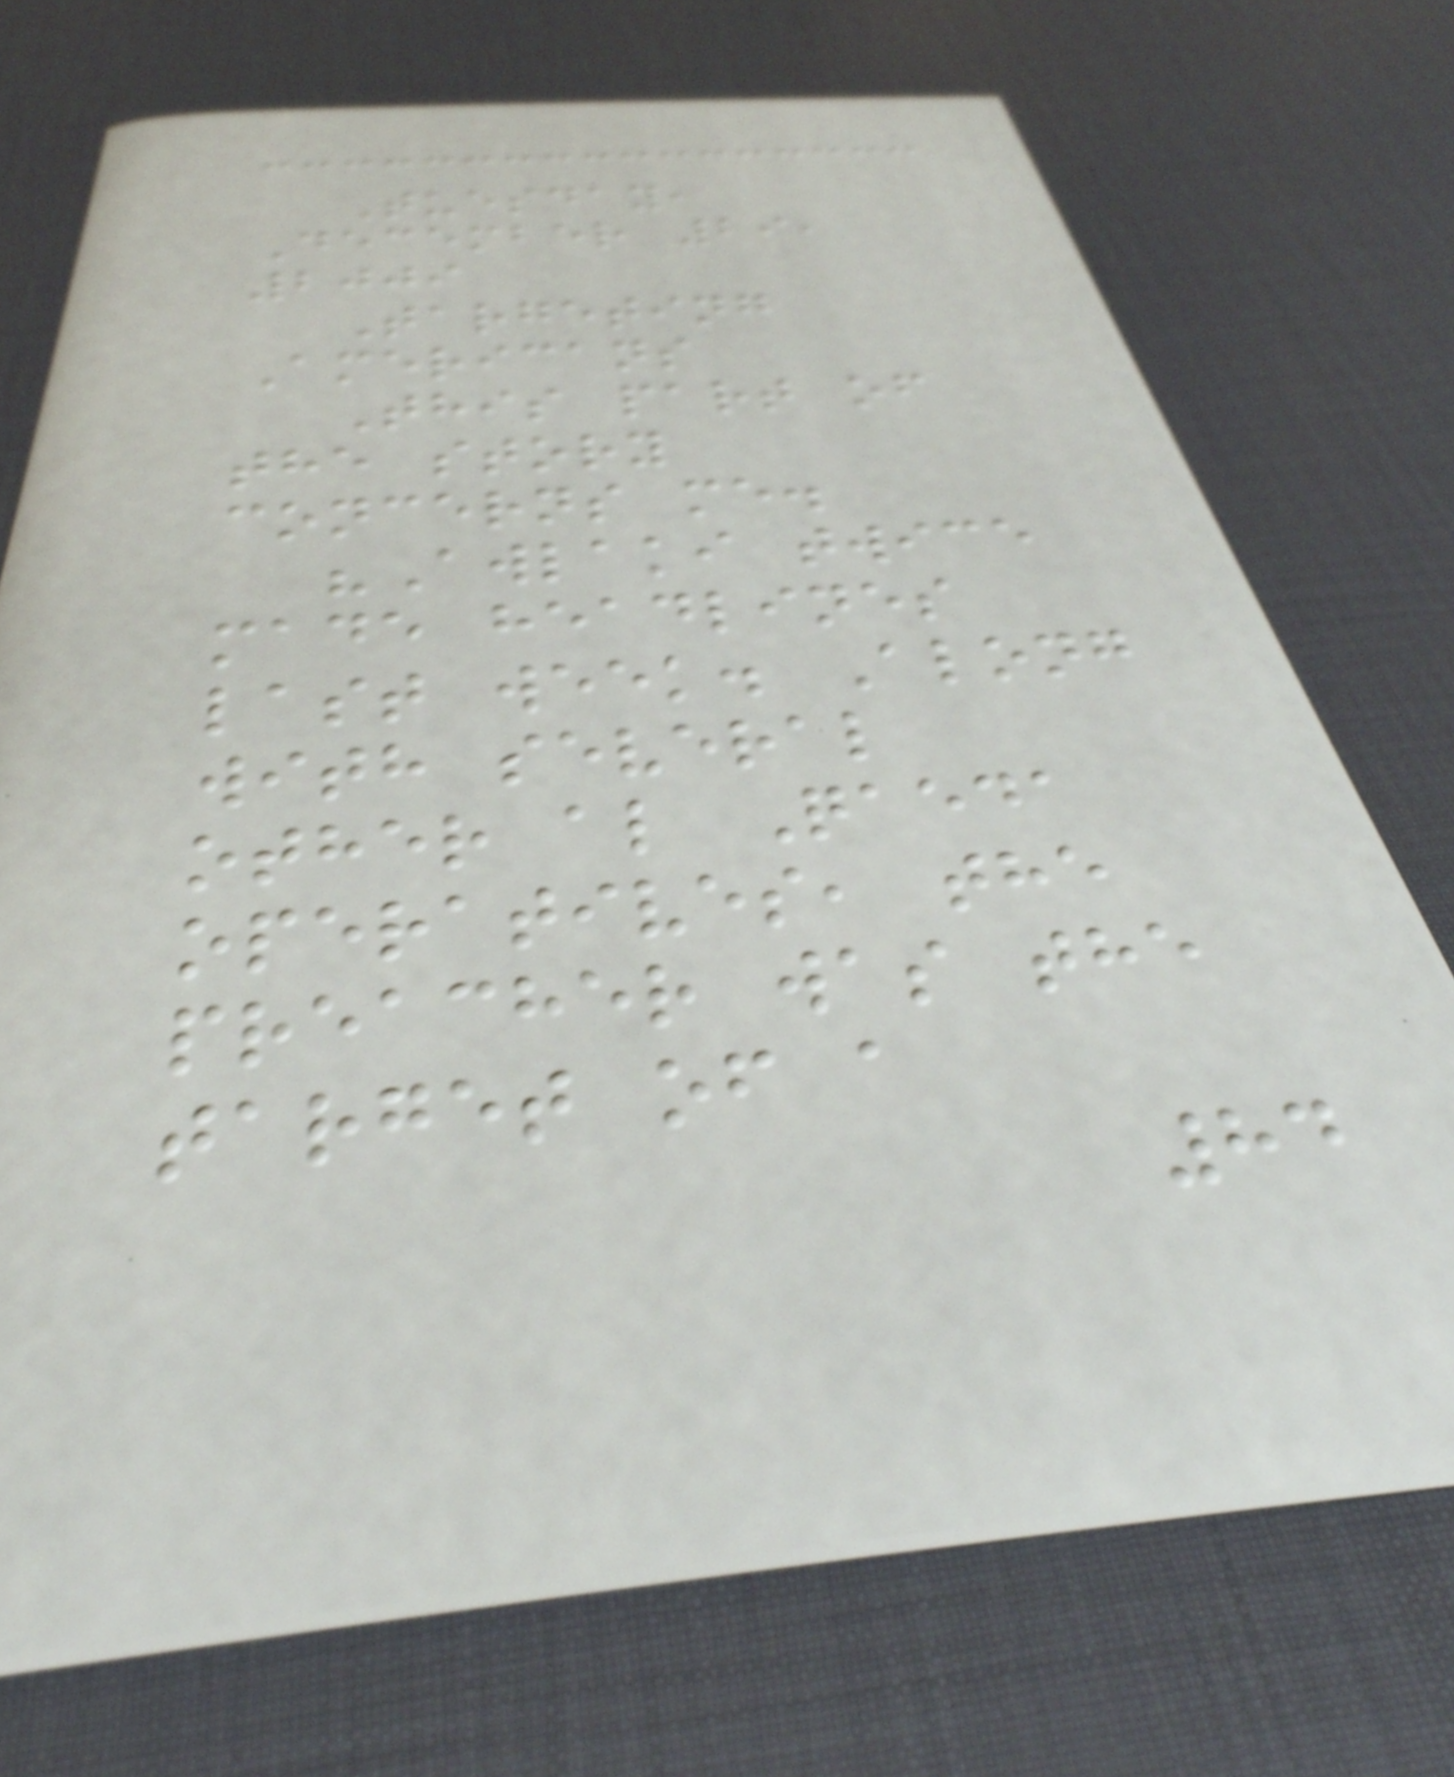Tuesday,
December 29,
2009
Targeting
Americans
This part of
the story
concerns me.
"Awlaki twice
made headlines
last week. Along
with several
other al Qaeda
operatives, the
preacher was the
target of a
84
